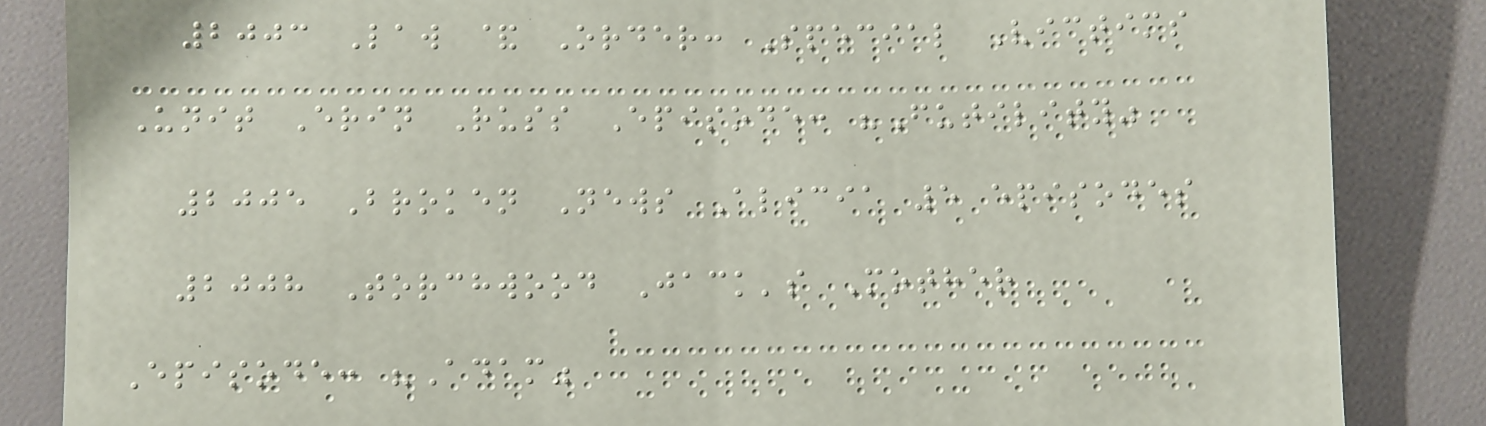2003 Law & Order: Special Victims
Unit Erin Russ Episode: "Futility"
2005 Broken News Alicia 5 episodes
2008 Torchwood Jack's Mother
Episode: "Adam"
